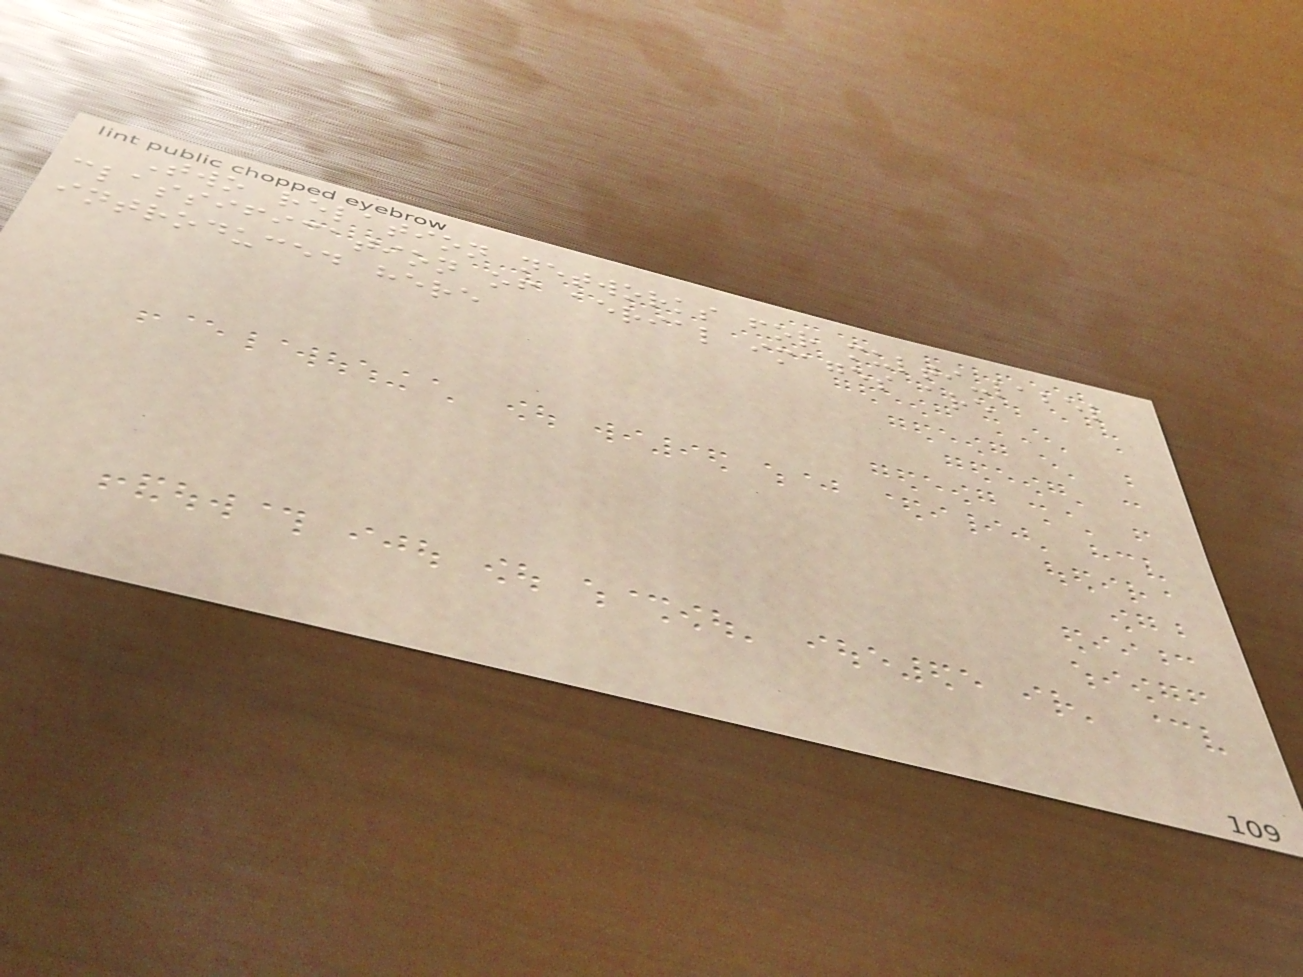Two relation networks for multi-label
classification of aerial images are
introduced here
